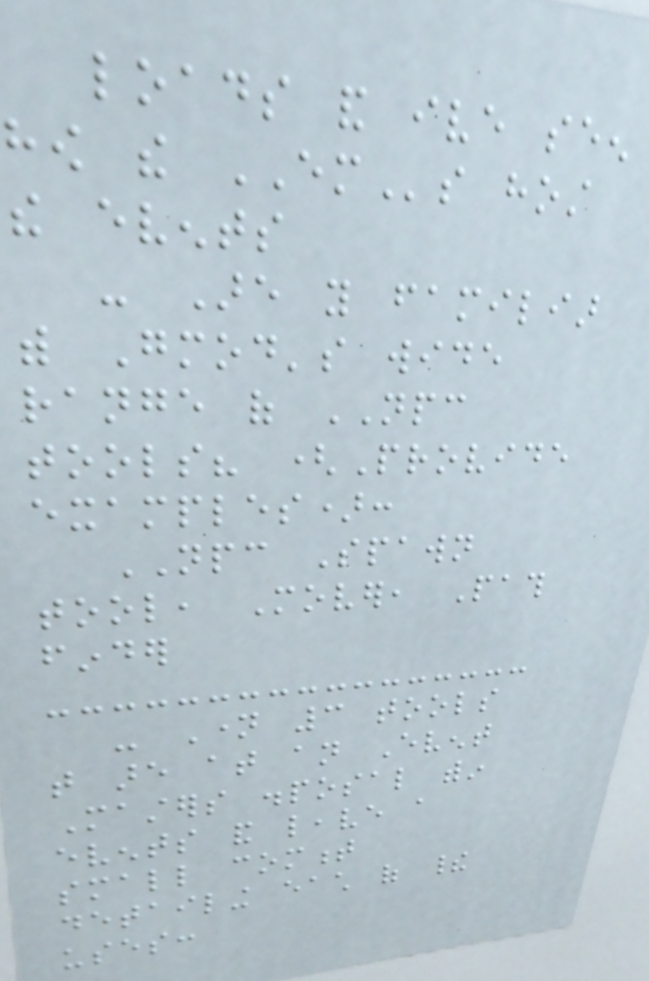loads and ive seen
how the EMs host
the events
- Are you familiar
with Gmod's wide
range of NPC
tools? (Provide
examples):
NPC Spawn
tool, Mover, Path
finder
- Name 3 tools
that are at an Event
Masters disposal within
events and leave a
small comment
detailing each of their
uses:
